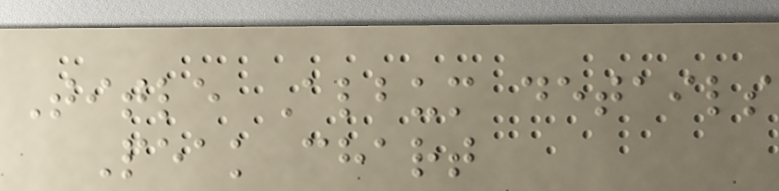Title Album details
Peak chart
